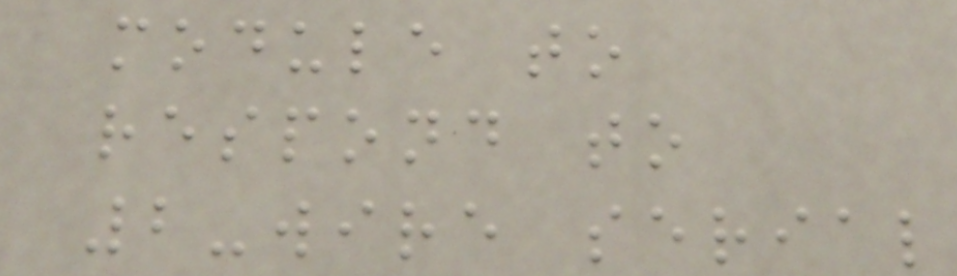module to
respond to
2-wire serial
